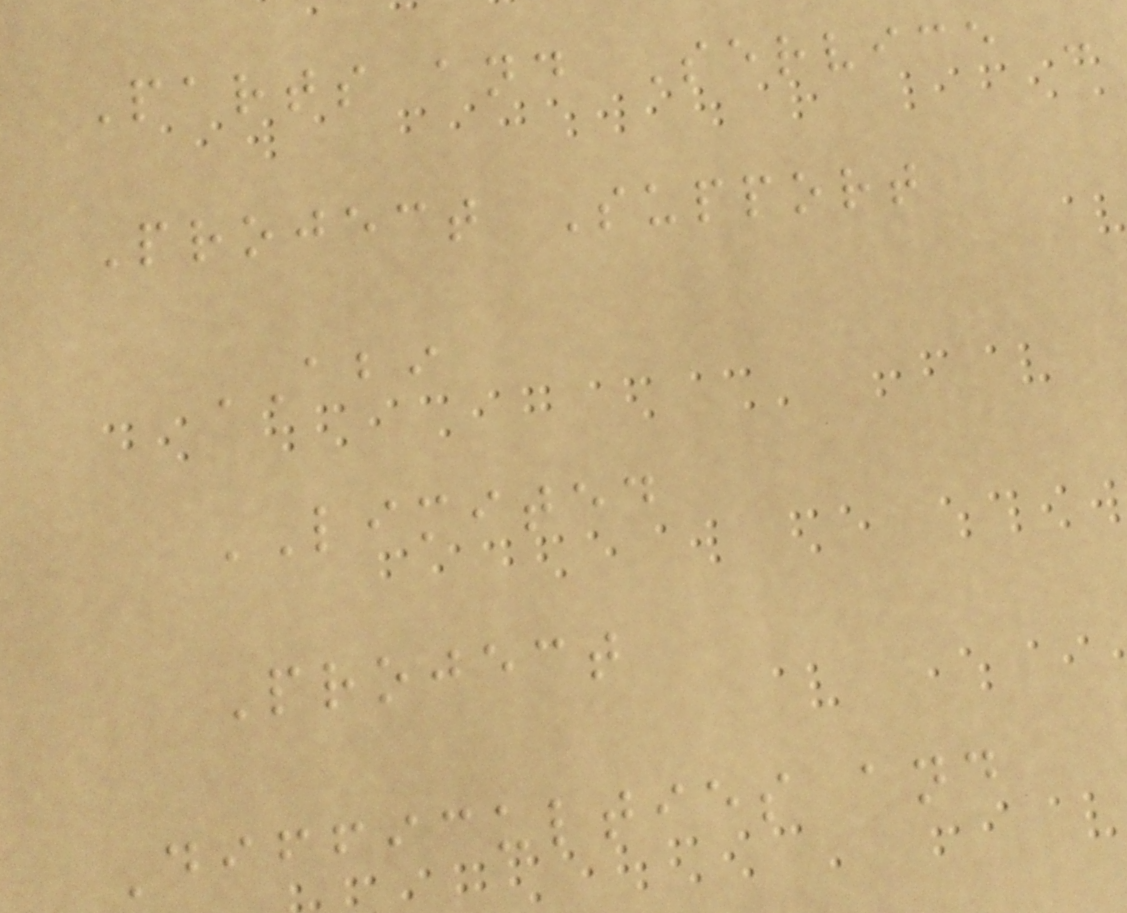Parts and Service -
Project Support
ABI
LIMITED
Project
Difficulties and
